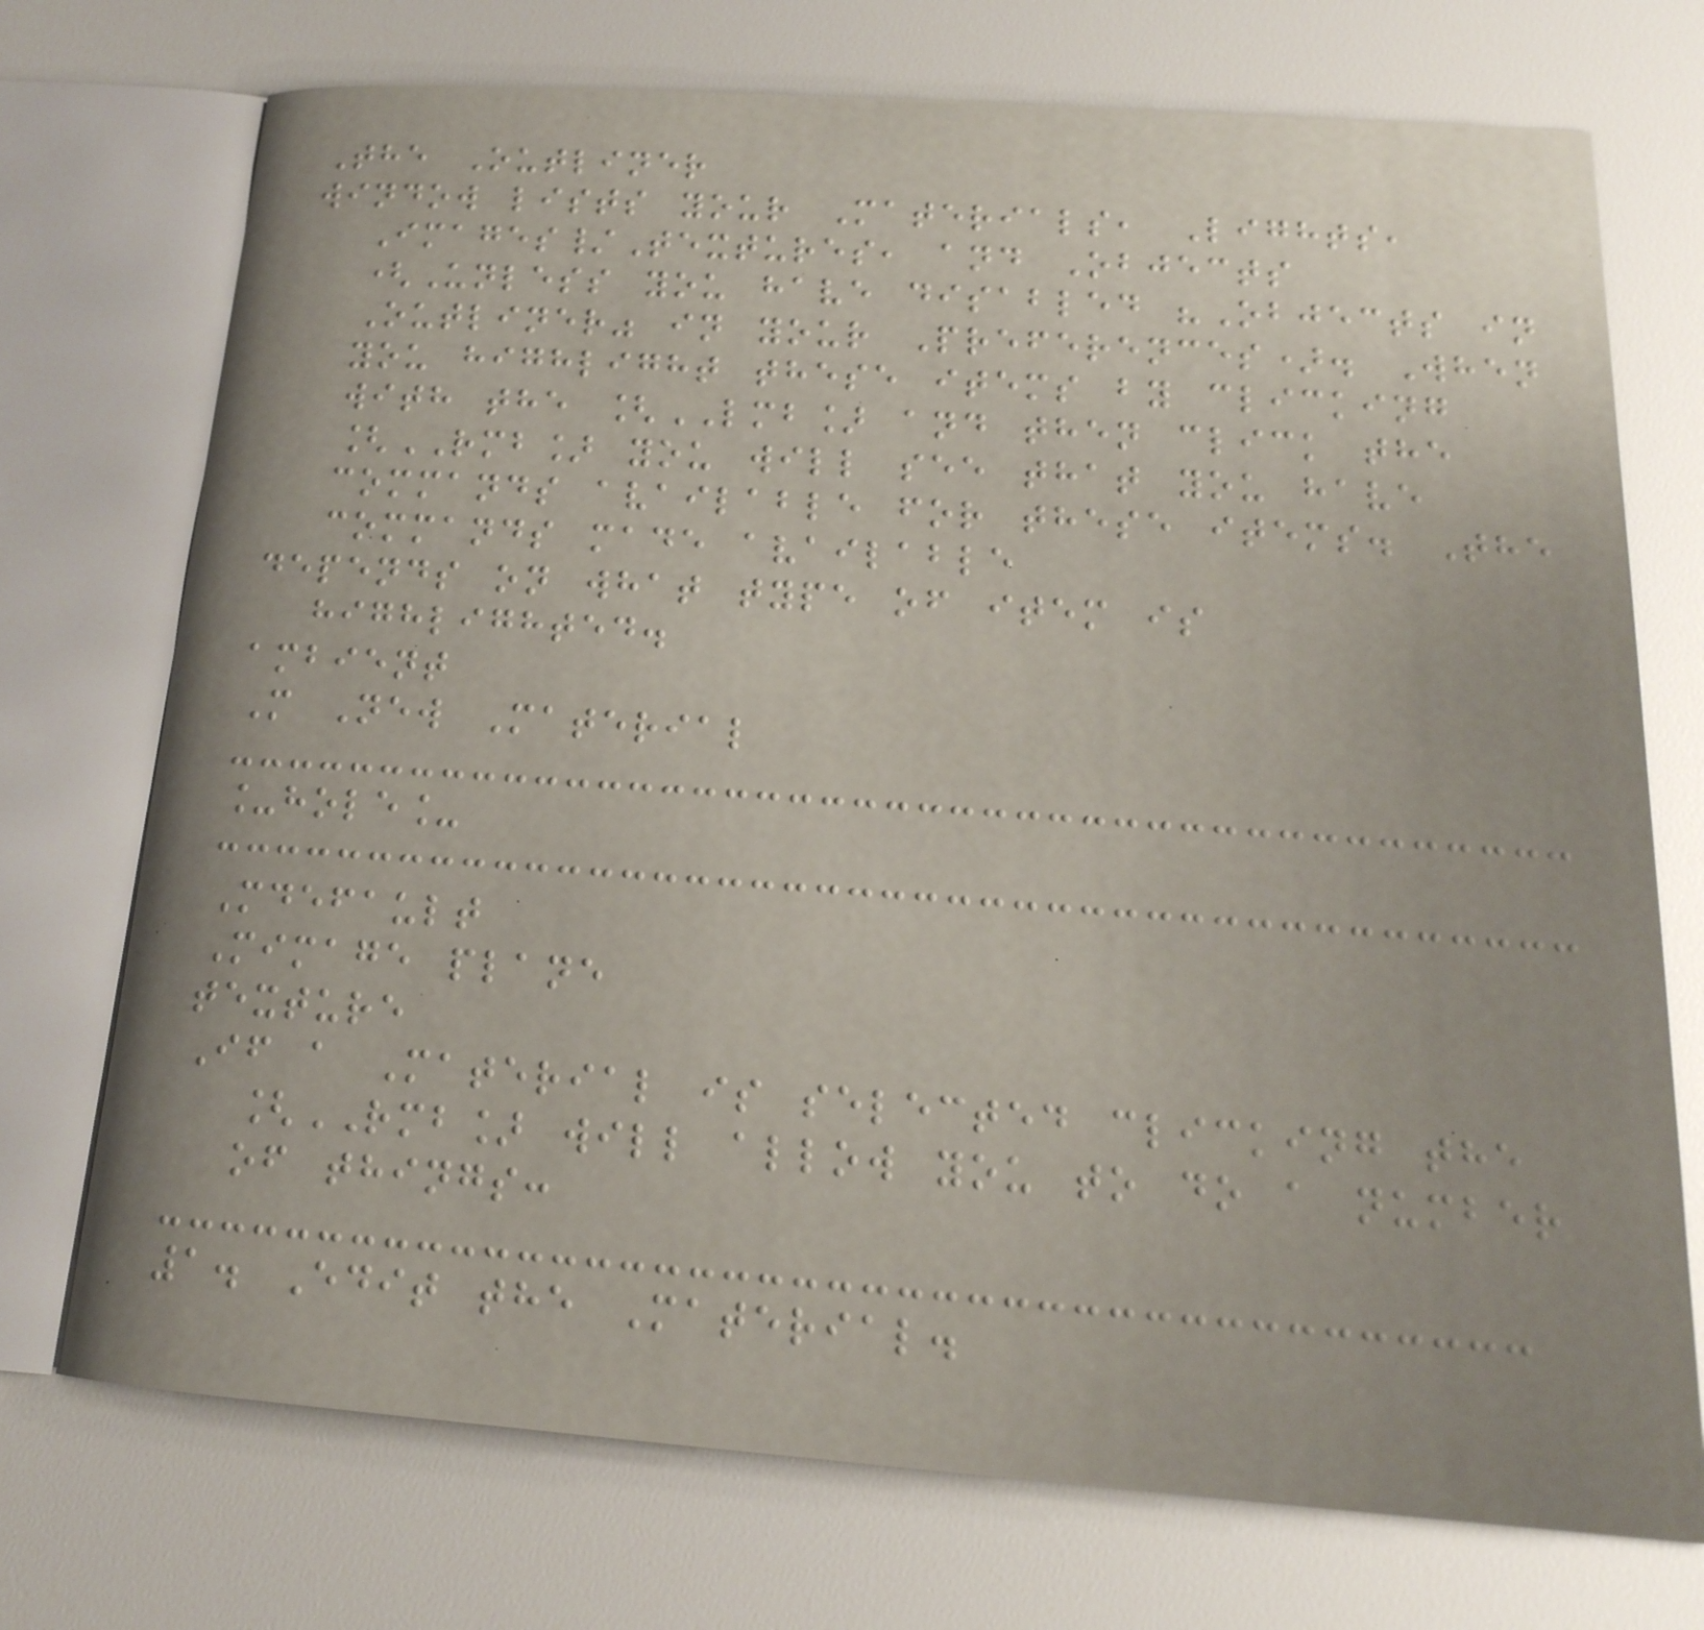The Outliner
window lists your Materials, Lights,
Images/Textures, and Objects
(Unless you have disabled "Objects in
Outliner" in your Preferences). When
you highlight these items by clicking
with the [LMB] and then click the
[RMB] you will see that you have
commands available for these items. The
commands made available
depends on what type of item is
highlighted.
ambient
M New Material
_hole_
Mdefault
Mimage plane
texture
If a Material is selected clicking the
[RMB] will allow you to do a number
of things:
1. Edit the Material.
